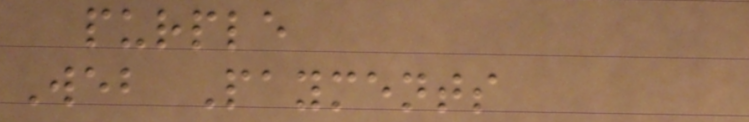purple
Web Payments
